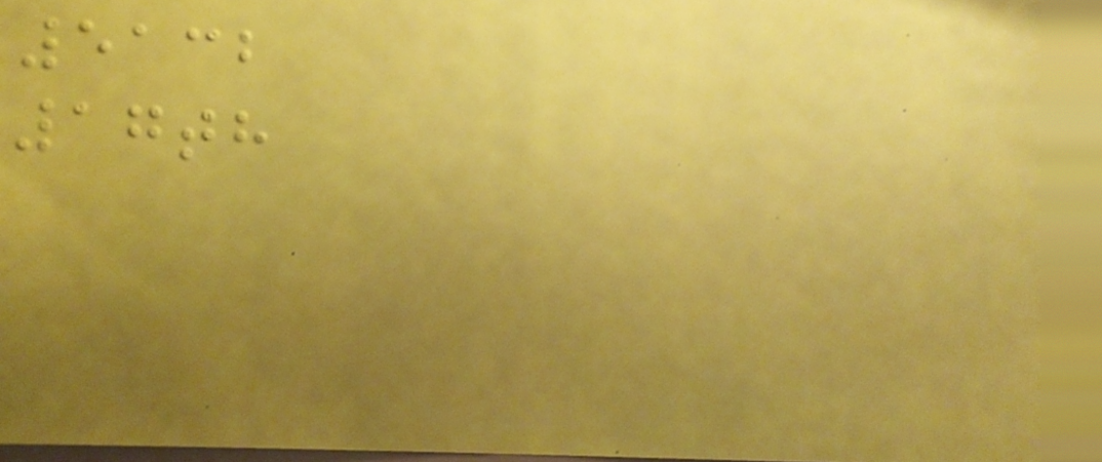5132
17th
